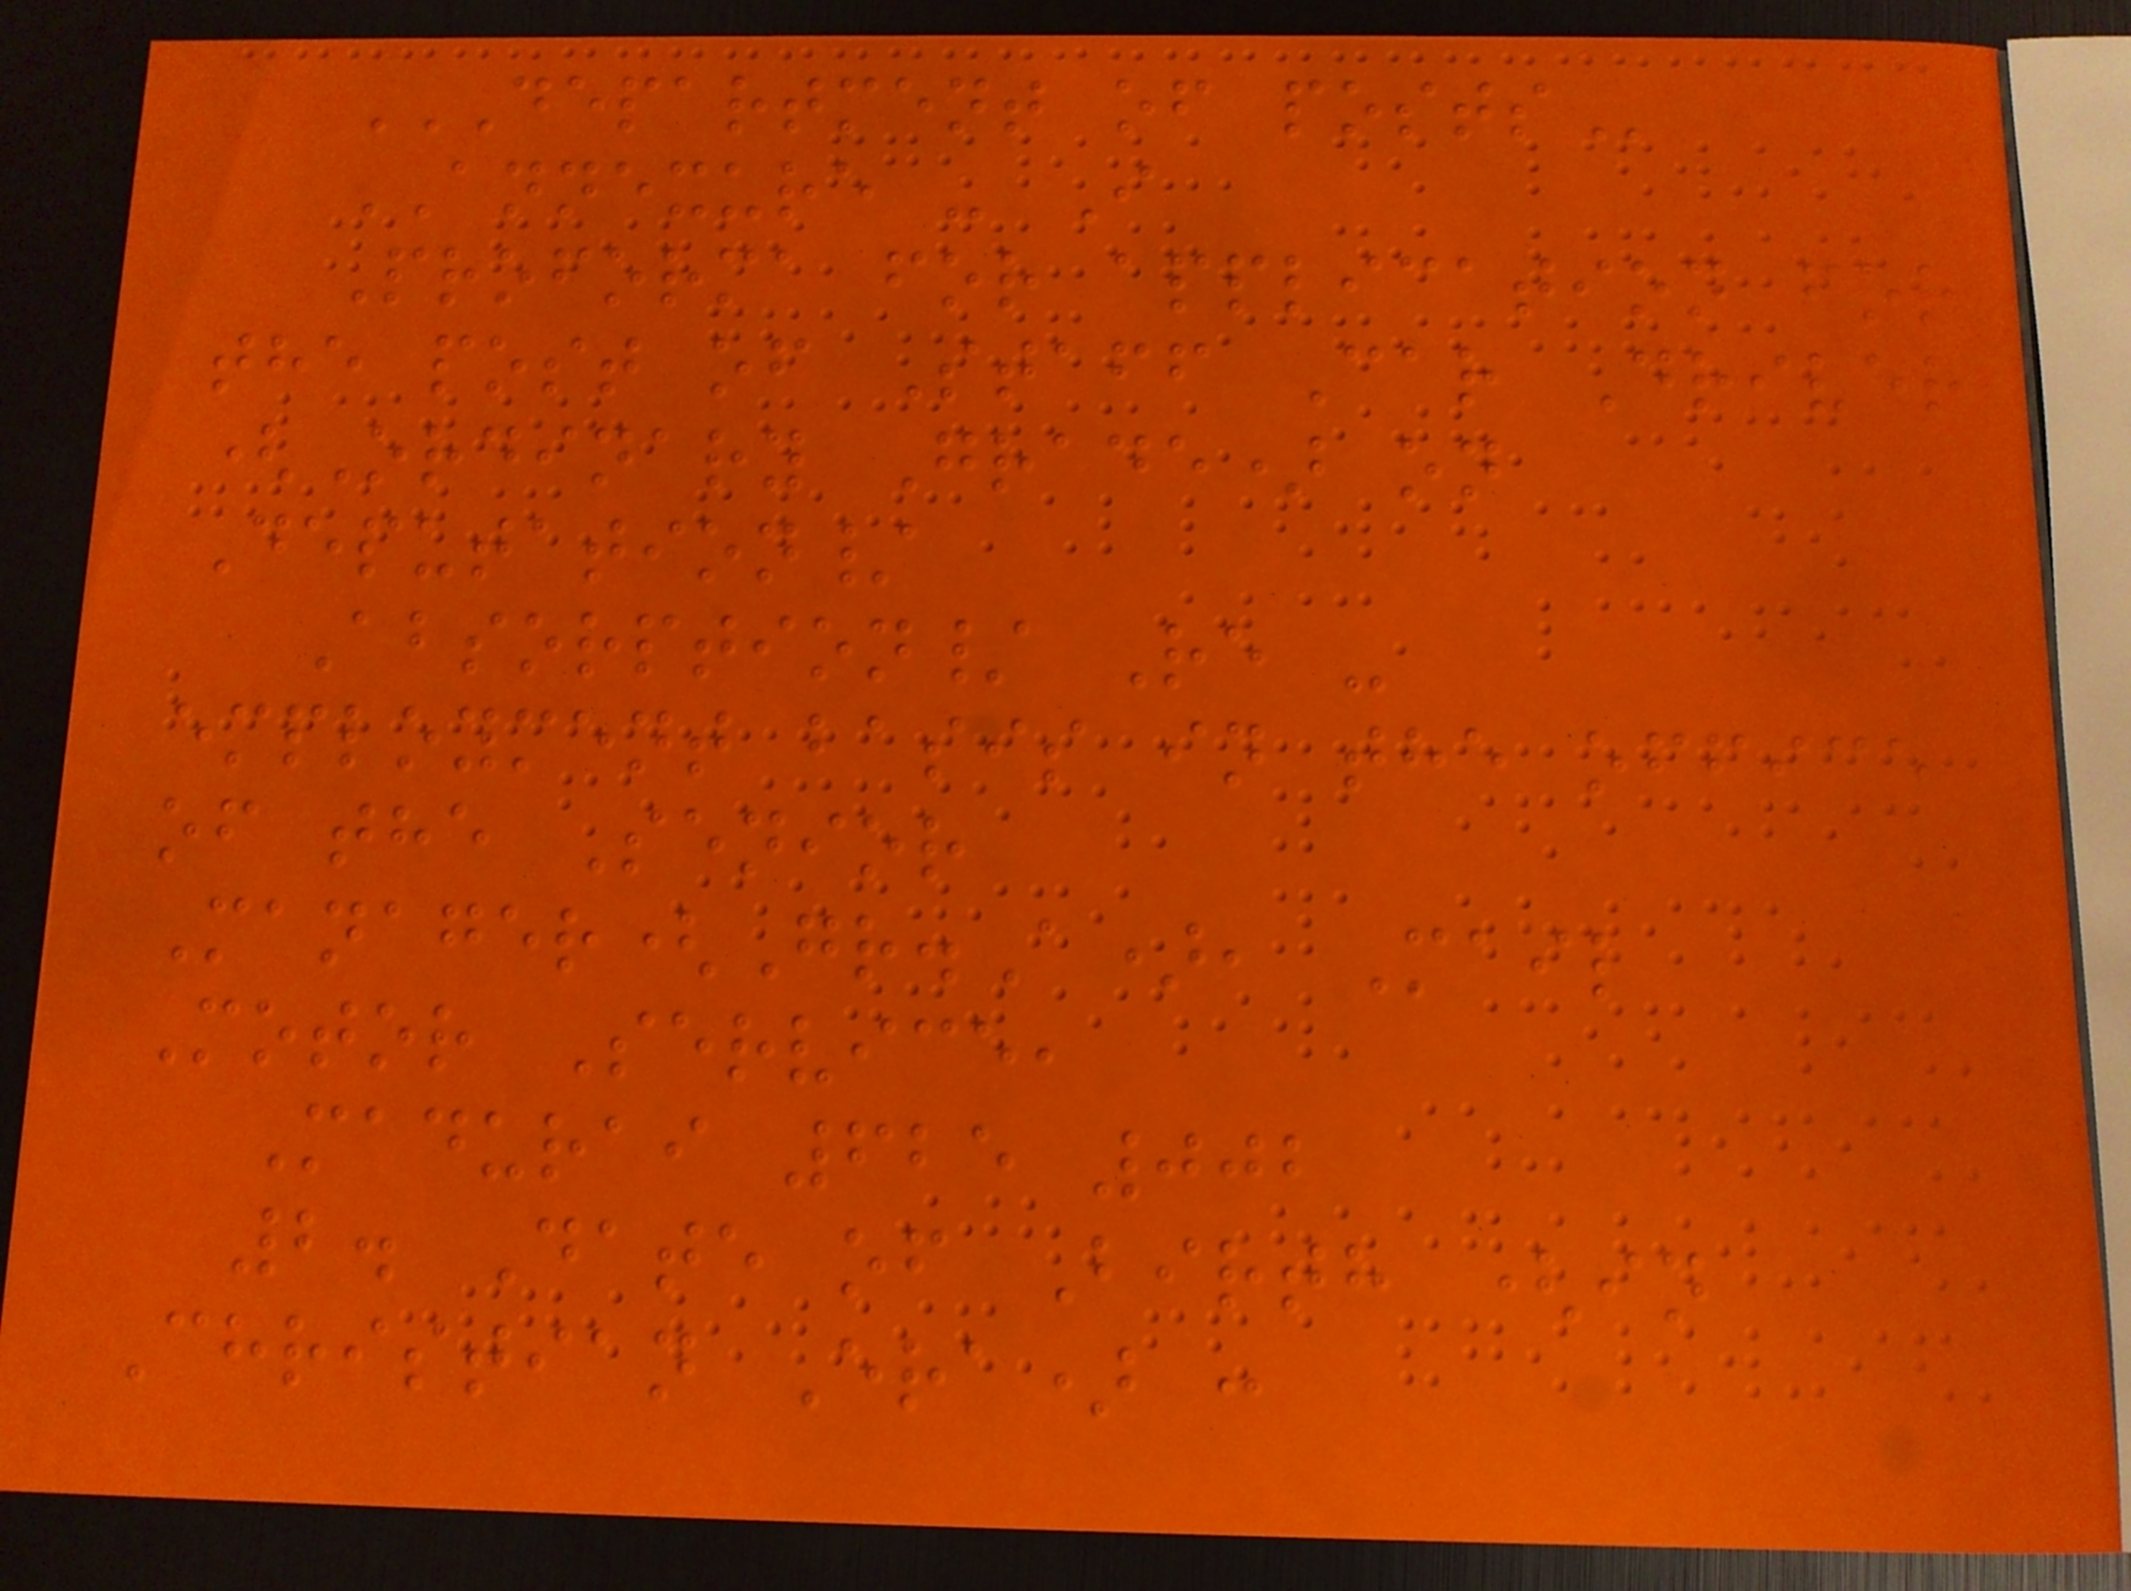DEPARTMENT OF POSTS
ANNEXURE - I
Proforma for application for
the post of Staff Car Driver
(Ordinary Grade) on
Deputation/
Absorption/ Re -
employment basis in the office
of the Senior
Manager(Gr.A), Mail
Motor Service,
Madurai 625 002
2. Date of Birth (in
Christian Era) :
